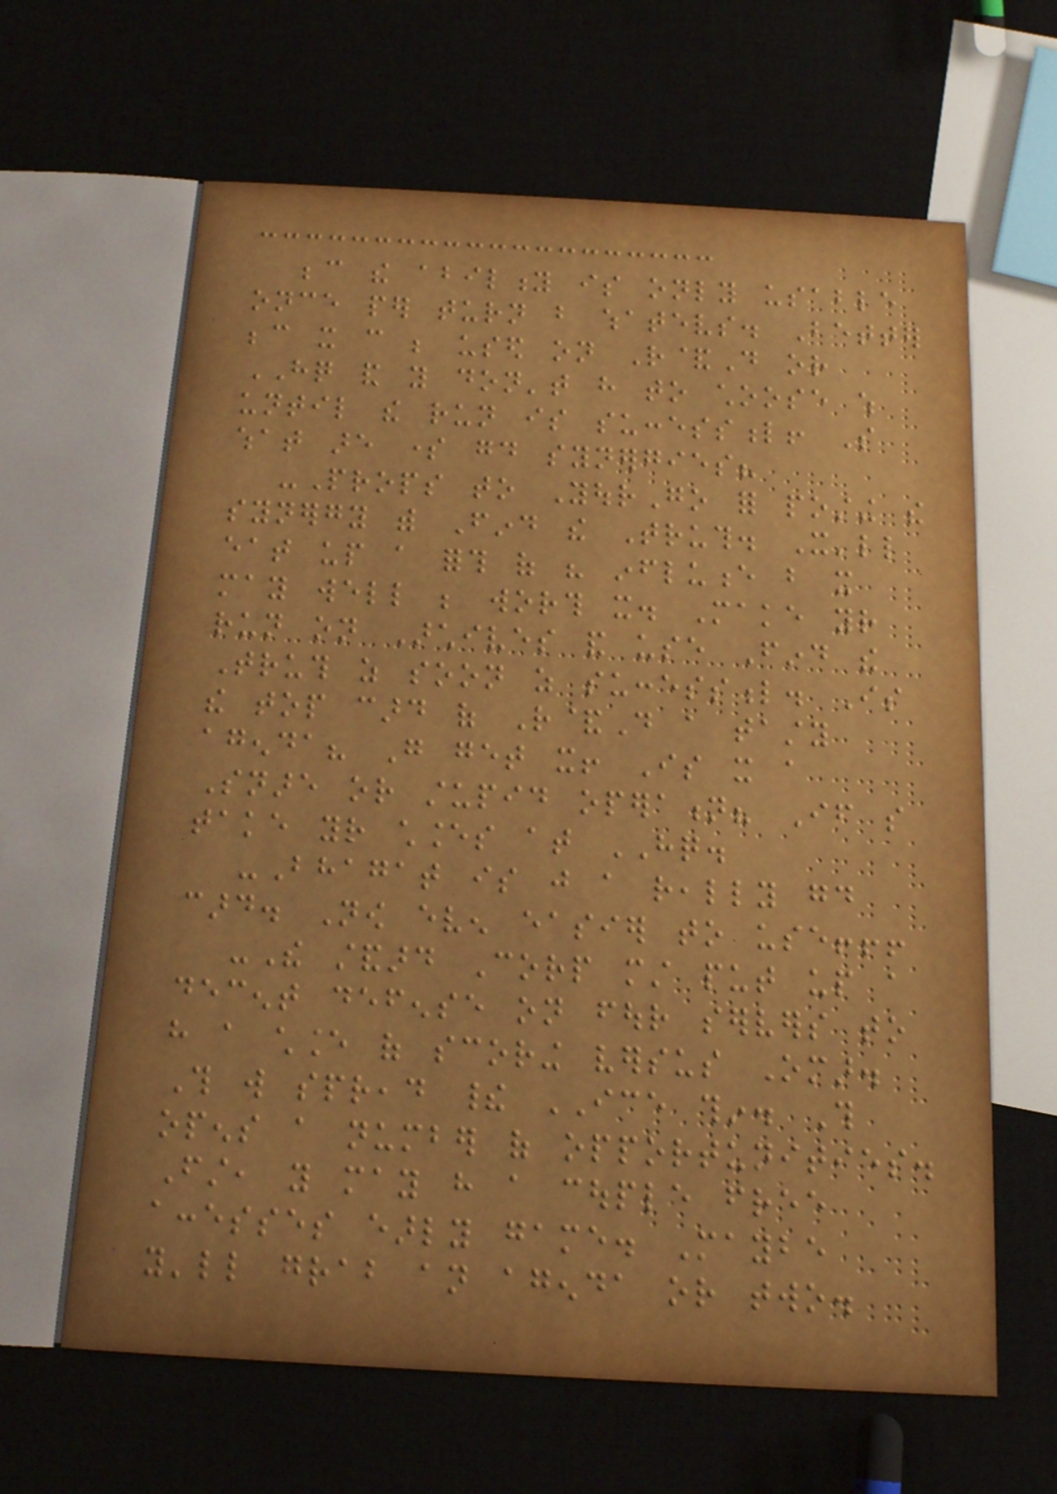because the ability is only usable
once per turn but whatevs. Better
because it can be used on R&D or
HQ and you don't have to choose which
until the run is successful! So
what are some good synergies?
-Props to YourGo for posting the
synergy with Find the Truth. It'll
eat up a forth of his influence but it
may well be worth it. Make your
run on Archives and use Find the
Truth as soon as successful. Is
the top card of R&D a tasty
agenda? Go get it! Is it a
Snare or stupid operation? If so
take your chances at HQ.
-Bhagat is just a really good
card. Now even easier to use!!!
-The standard Corp must put up a
decent defense on four servers to
have a chance of scoring versus Omar.
This will spread their ICE thin. This
opens a number of opportunities.
First, you may have a couple free
accesses early game. Maybe
you'll grab an agenda or two.
